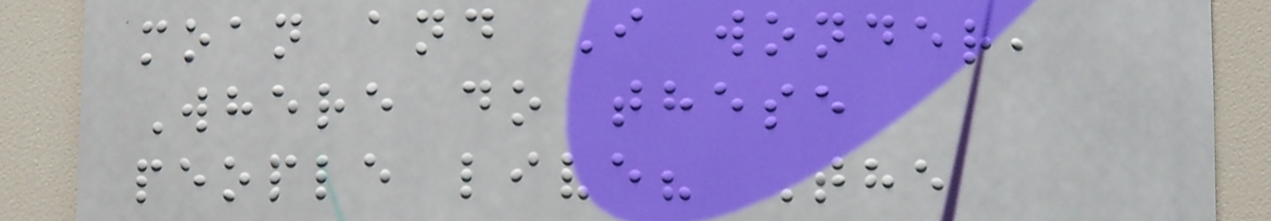moan and I wonder,
Where do these
people live? The
